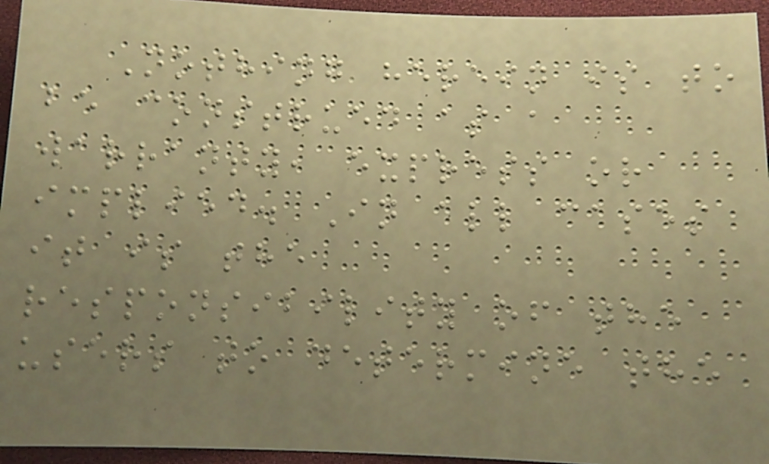Nothing herein is to
be construed as a
warranty, express or
implied. In all cases
it is the
responsibility of the
users to determine the
